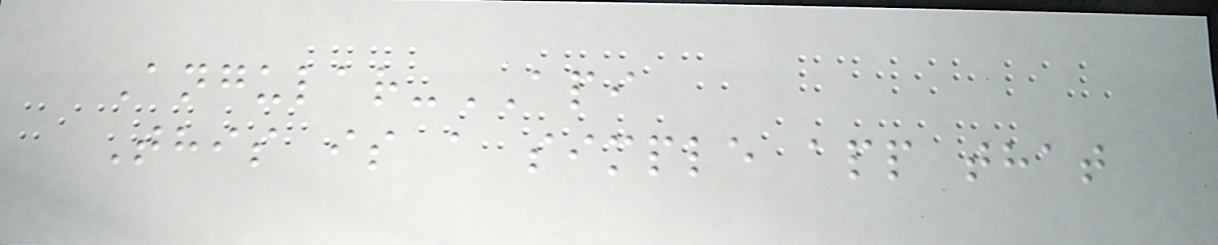Angular-API
This is a simple app that
